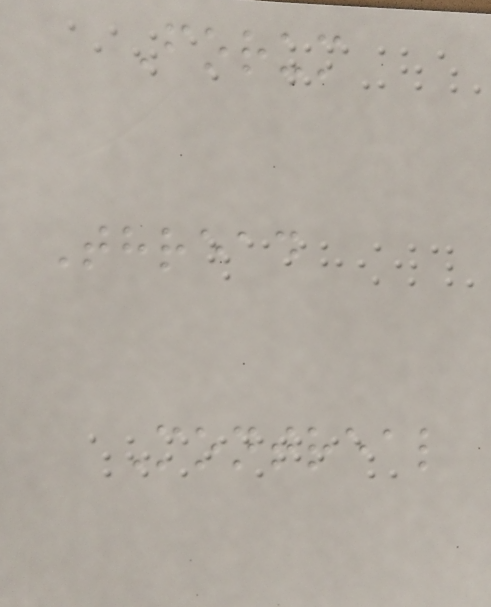Forum
Thread
Montreal
